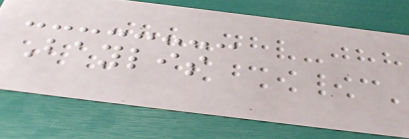Baylis
